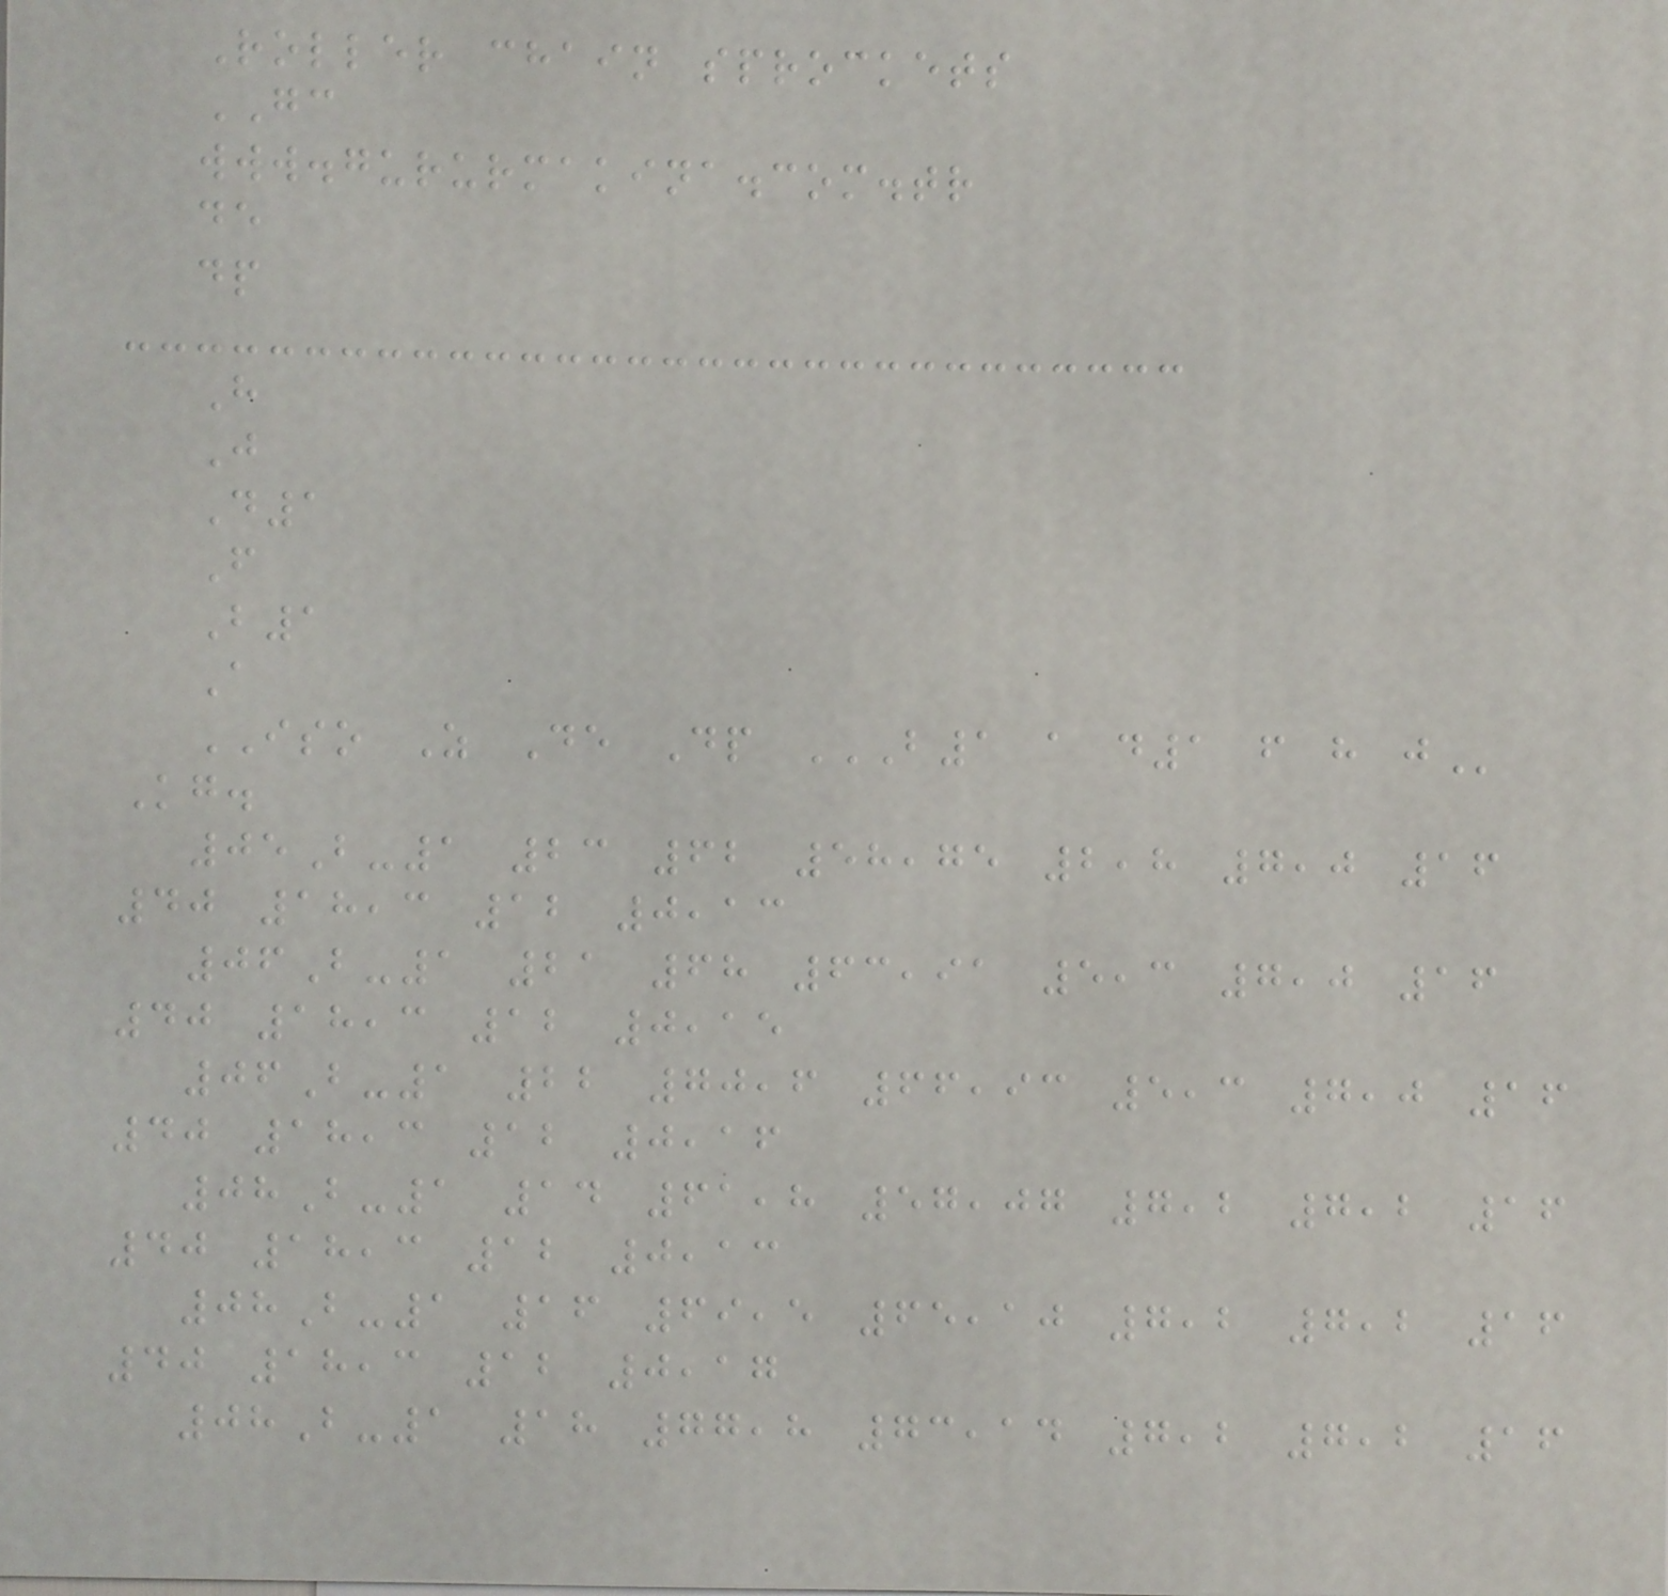Roller chain sprockets
GC
www.gururmakina.com.tr
de
dp
H
J
D1
F
B1
A
ISO Z De Dp B1 A D1 F H J
Kg.
05B-1 23 62 58,75 2,8 7,0 16
40 18,3 12 0,13
06B-1 21 68 63,91 5,3 7,0 16
40 18,3 12 0,15
06B-1 22 70,6 66,93 5,3 7,0 16
40 18,3 12 0,16
08B-1 14 61,8 57,07 7,2 7,2 16
40 18,3 12 0,13
08B-1 16 69,5 65,10 7,2 7,2 16
40 18,3 12 0,17
08B-1 18 77,8 73,14 7,2 7,2 16
